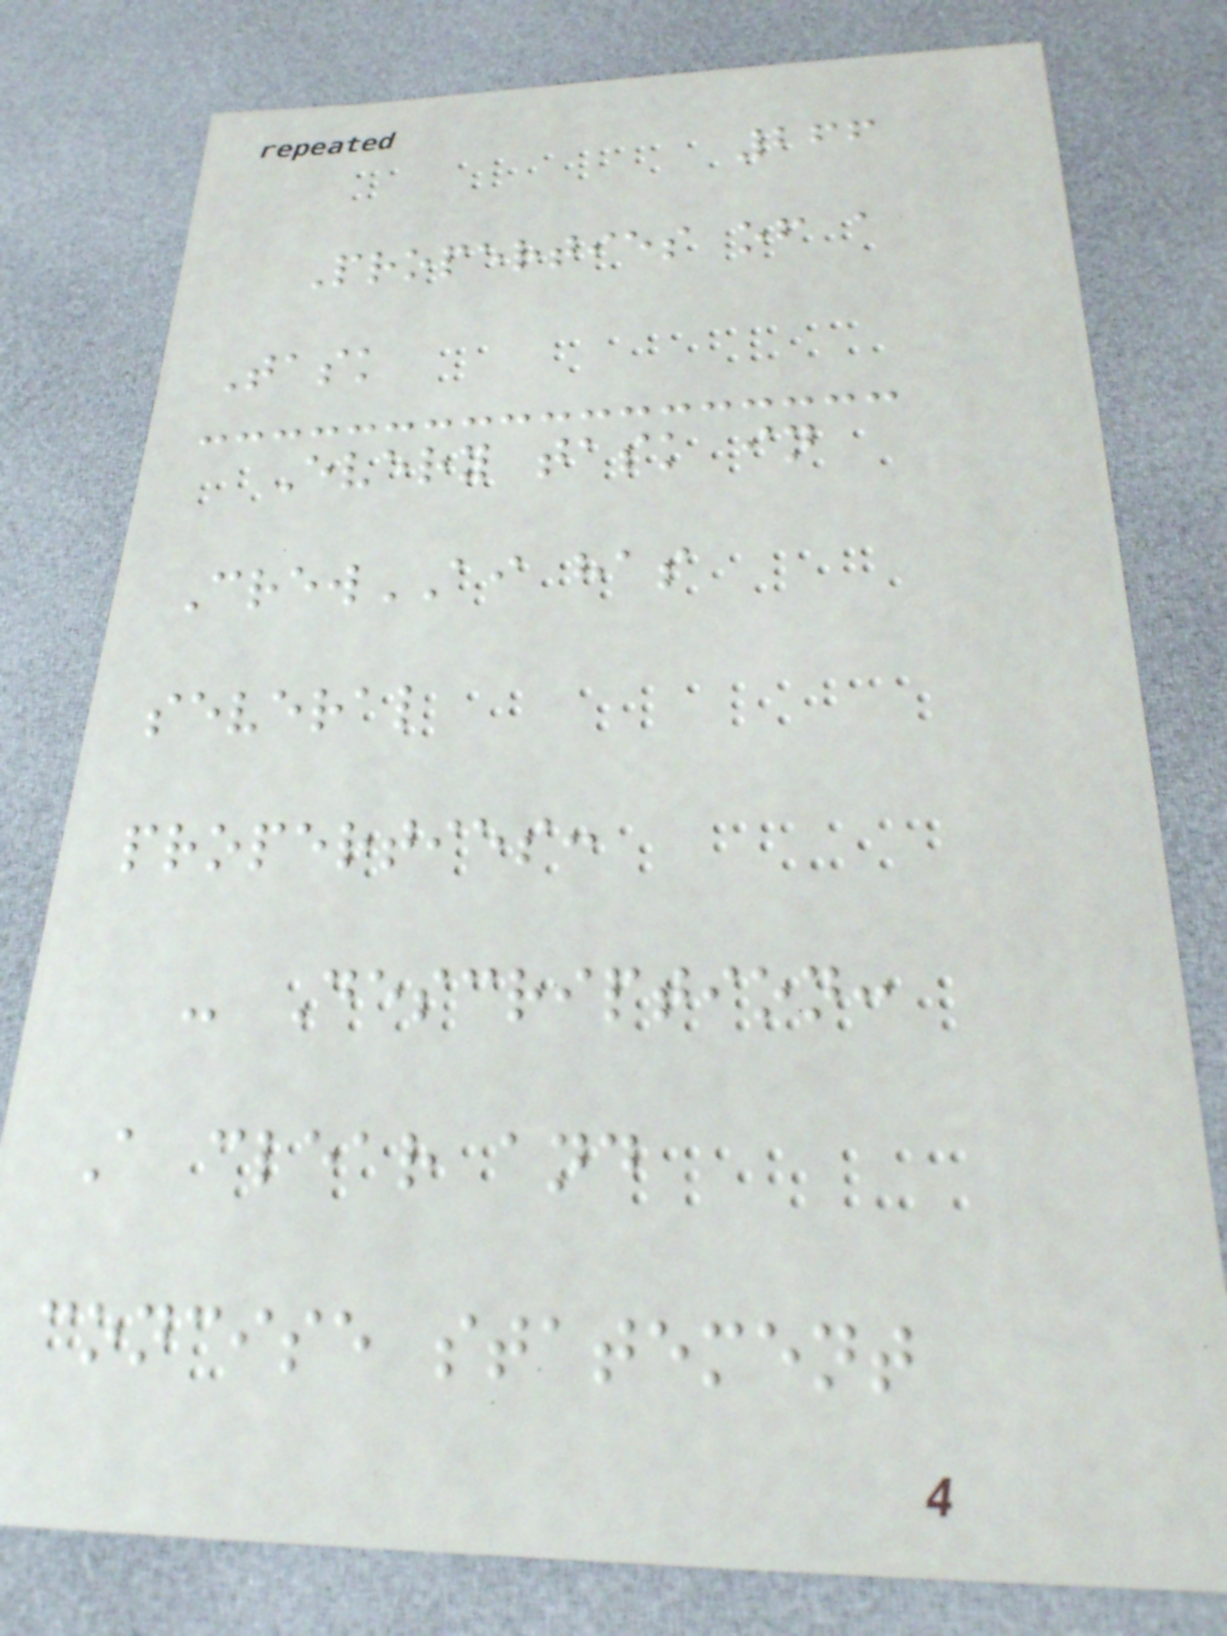266
Properties of a
Task
Every task in
CrewAI has
several
properties:
- Description:
A clear and
concise statement
